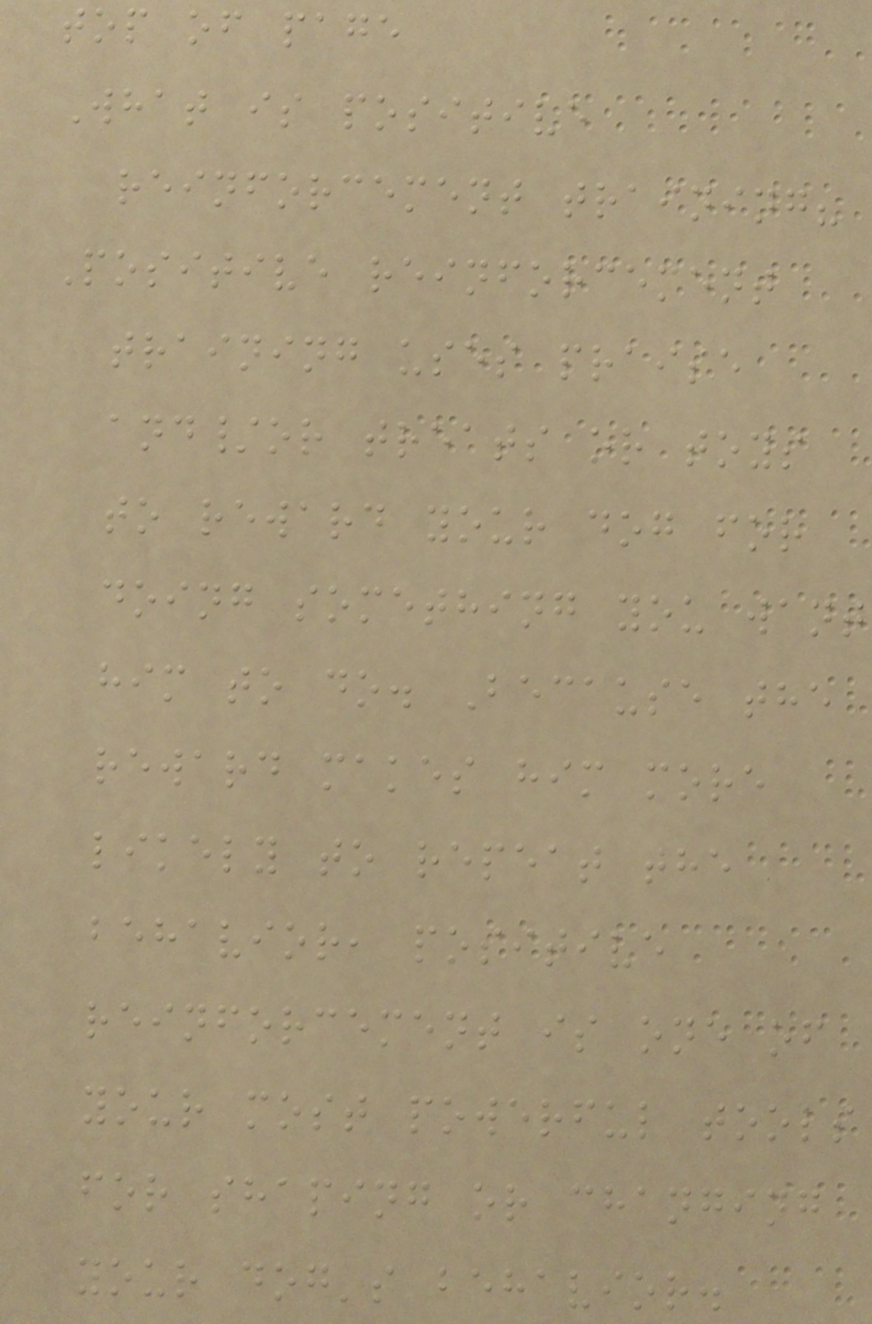top of page
What is positive
reinforcement training?
Positive reinforcement
training uses praise
and/or treats or toys
to reward your dog for
doing something you want
him to do. Because the
reward makes him more
likely to repeat the
behavior, positive
reinforcement is one of
your most powerful tools
for shaping or changing
your dog's behavior.
